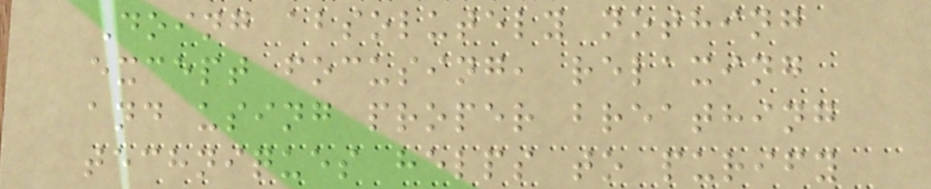Doing absolutely nothing
except focusing, relaxing
and using proper breathing
techniques helps to purify
